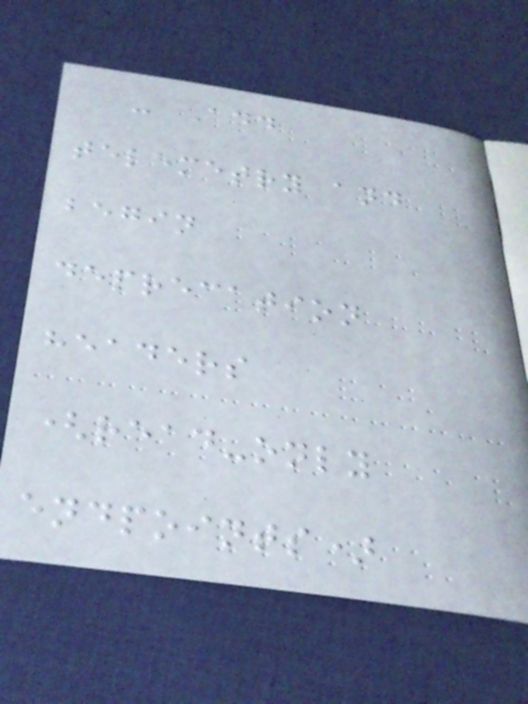- Add
telemetry and
begin
deprecation
headers
(read-only
endpoints)
